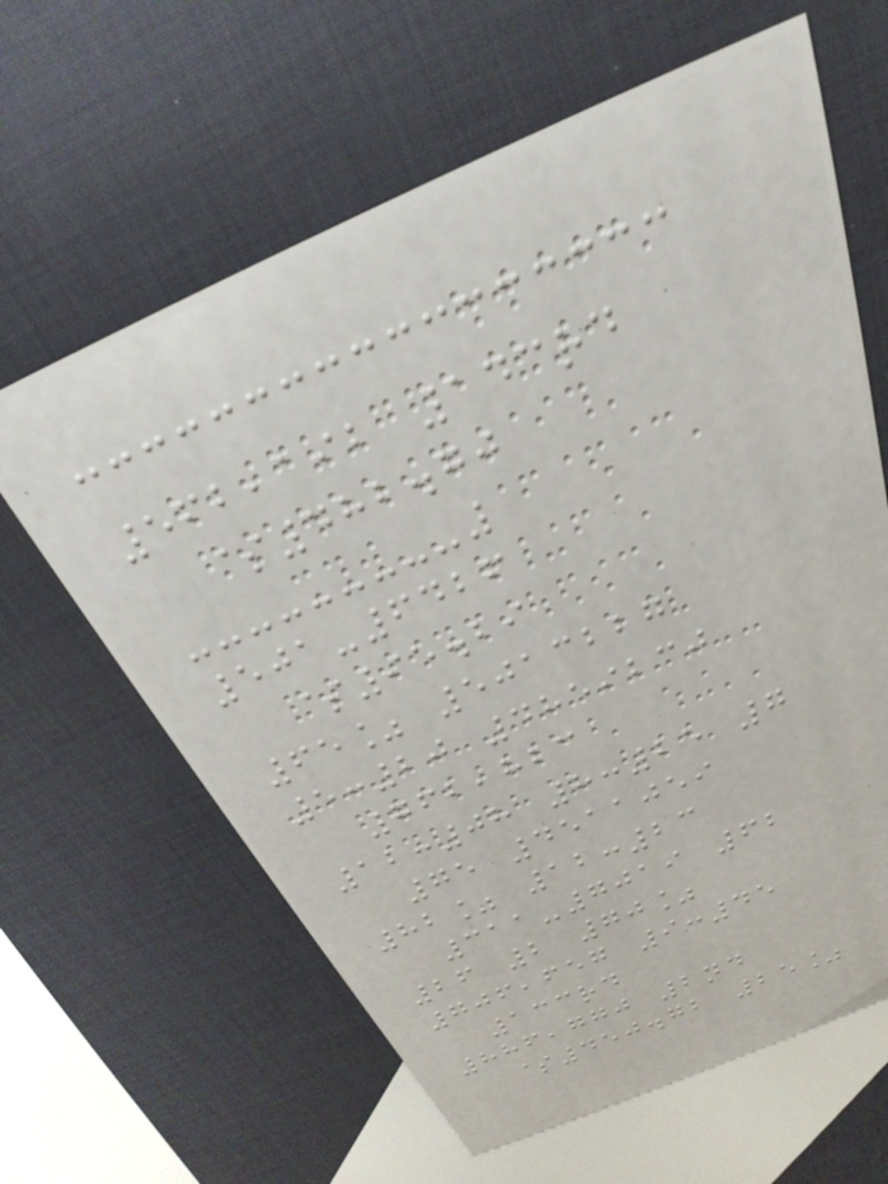562,192 143rd
$482.70
501-6426
$95.29
65% 5013227
5:20 4859230
762,823
12:08 8:25 7
75 4511059
82% 12:23
311-7019 62
26 2 70%
706,657 9:45
133rd
886,770 2nd
$450.72 25%
